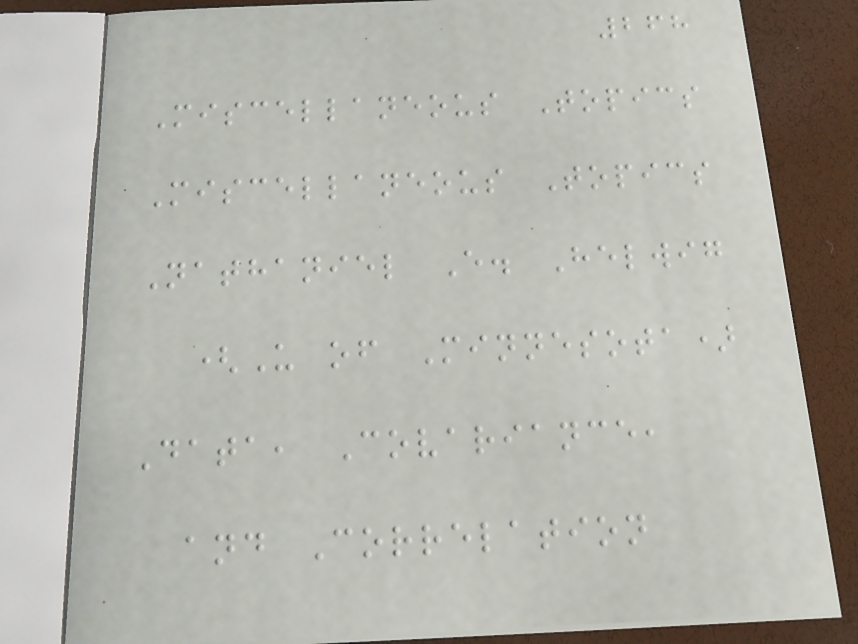268
Miscellaneous Topics
Miscellaneous Topics
Nathaniel E. Helwig
(U of Minnesota)
Data, Covariance,
and Correlation
